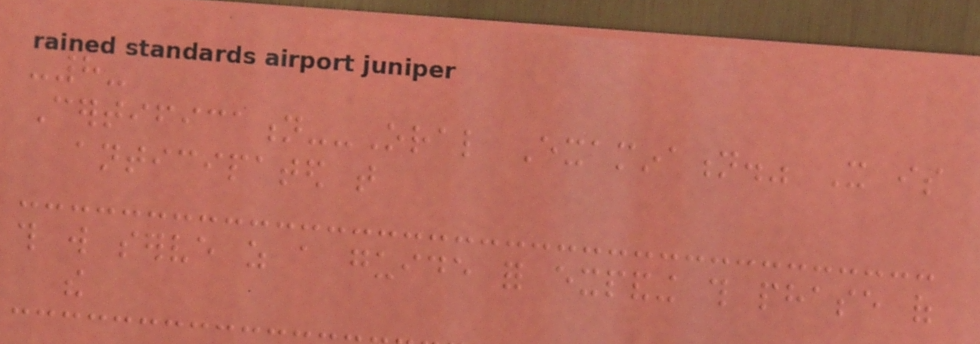-8-
Certification--Oral Examination." It is
anticipated that
this will serve as a guide for expanding this phase of
the
